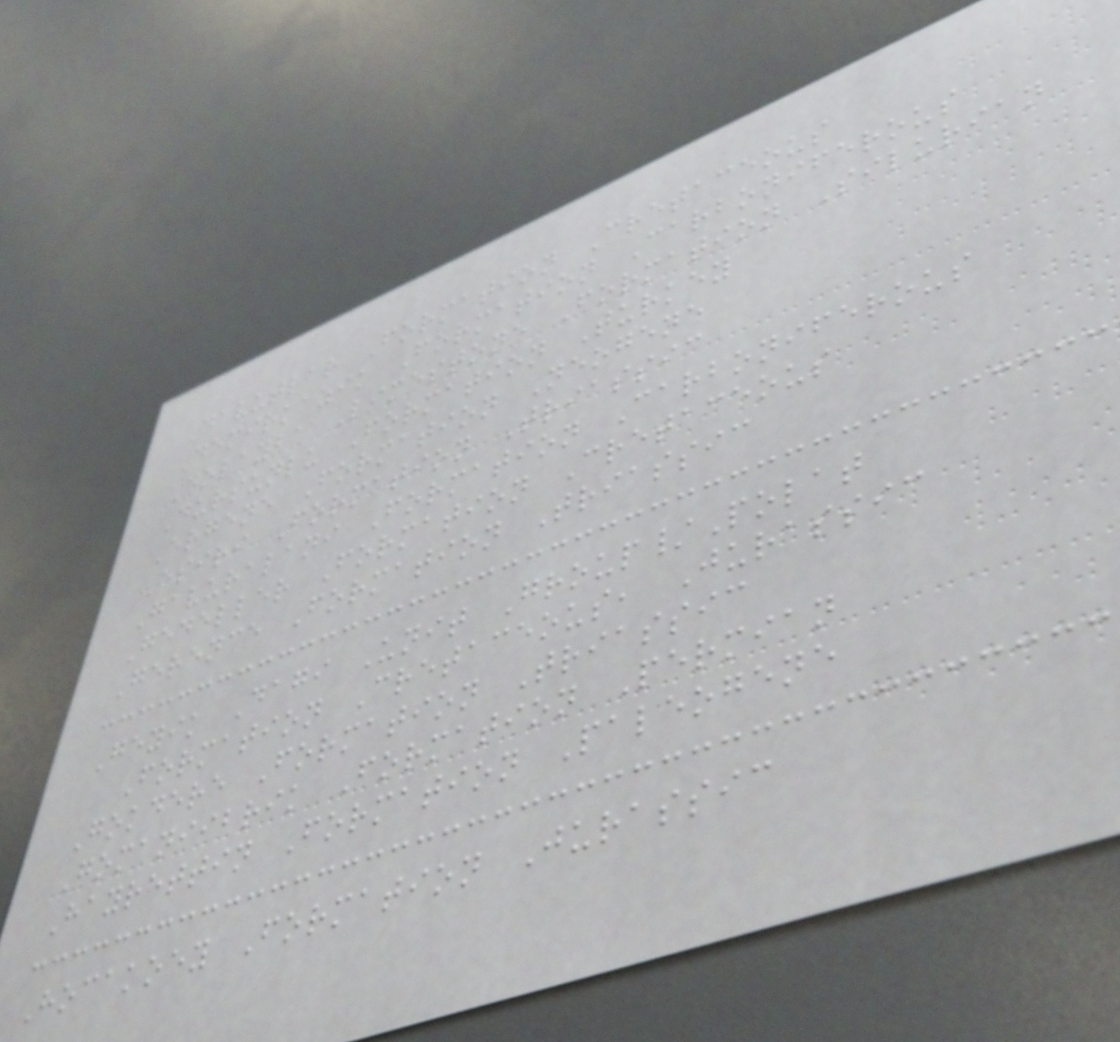Davutlar Formation Cretaceous
Demirkazik Formation Carboniferous
Dolayba Limestone Formation Silurian
Dursunlu Formation Turkey
Ergene Formation Neogene
Esiri Formation Triassic
Gavuralani Formation Carboniferous
Gedeller Formation Cretaceous
Gerence Formation Triassic
Geyik Dagi Unit Group/Polat
Formation Cretaceous, Jurassic
Gokdere Formation Triassic
Gomaniibrik Formation Permian
Hayrettin Formation Paleogene
Hocakoey Formation Jurassic
